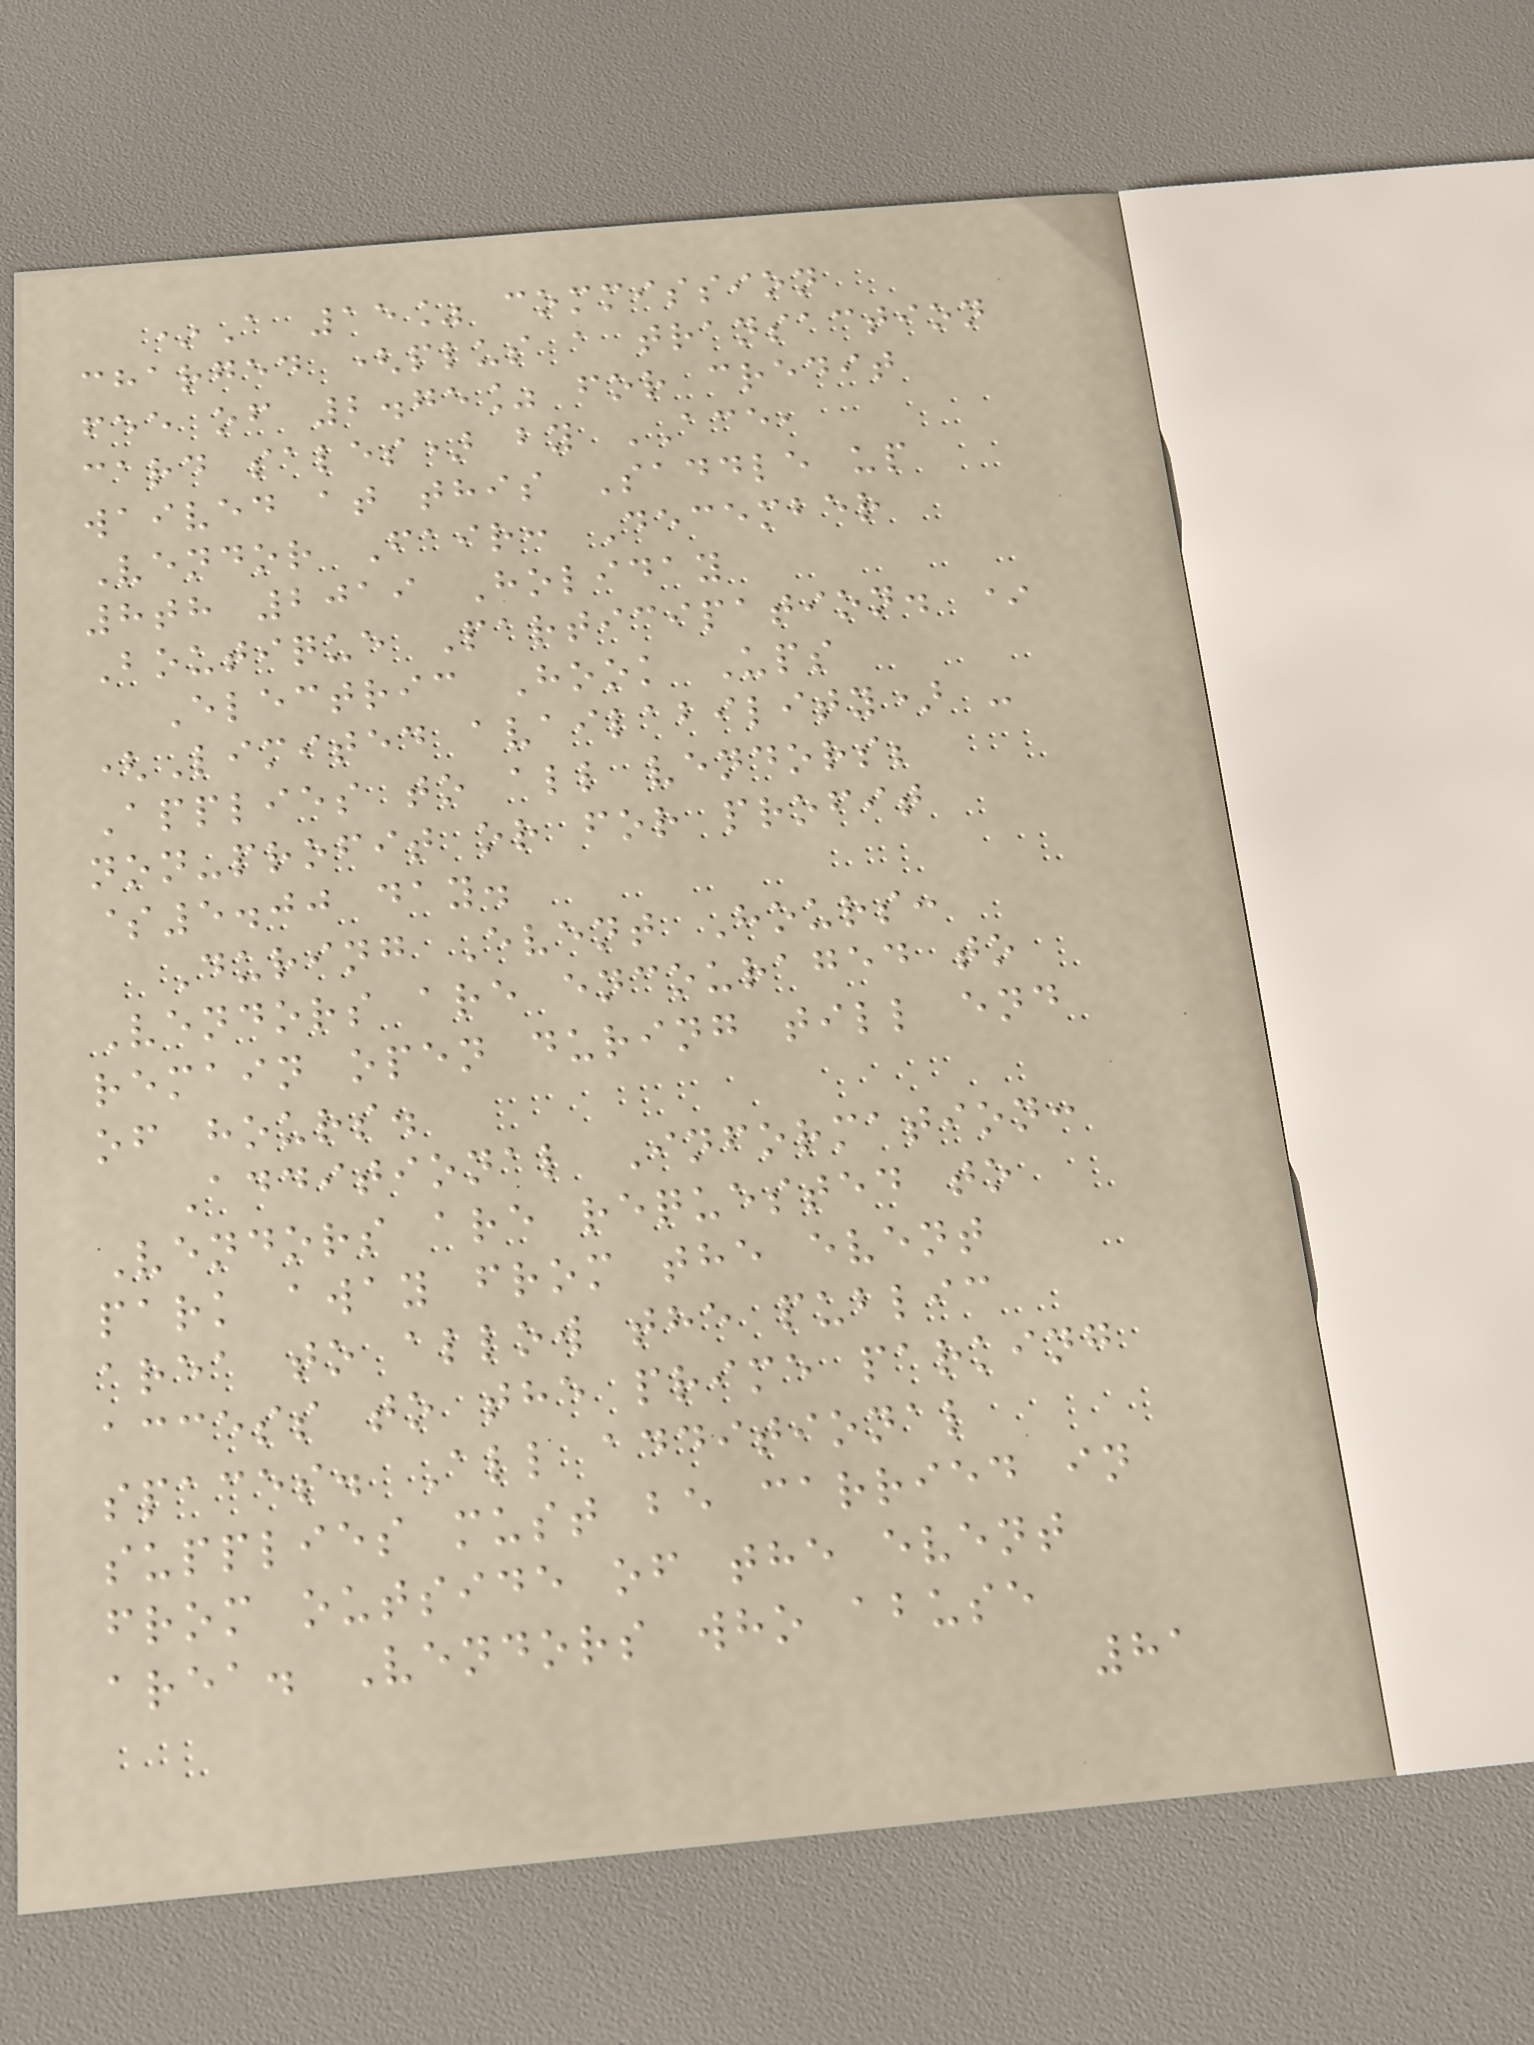*A 15% commission
charged (plus a transaction
fee of 2.75% for credit
card sales) by ACE,
waived at this Saddle up
Vendor Fair: December
8th 2019 Holiday
Boutique Participation. *
Electric Hook Ups
(Limited availability) -
Applies to all vendors;
non-profit or for profit
$5.00 day.
During Event Hours:
Vendors are encouraged to
remain open during till end
of hours.
Additional Information:
Vendors are requested to
park away from the event
area to allow the public
access to the prime parking
spaces. All additional
supplies must be carried in
from outside of the event
area. Vendors who abuse
81
